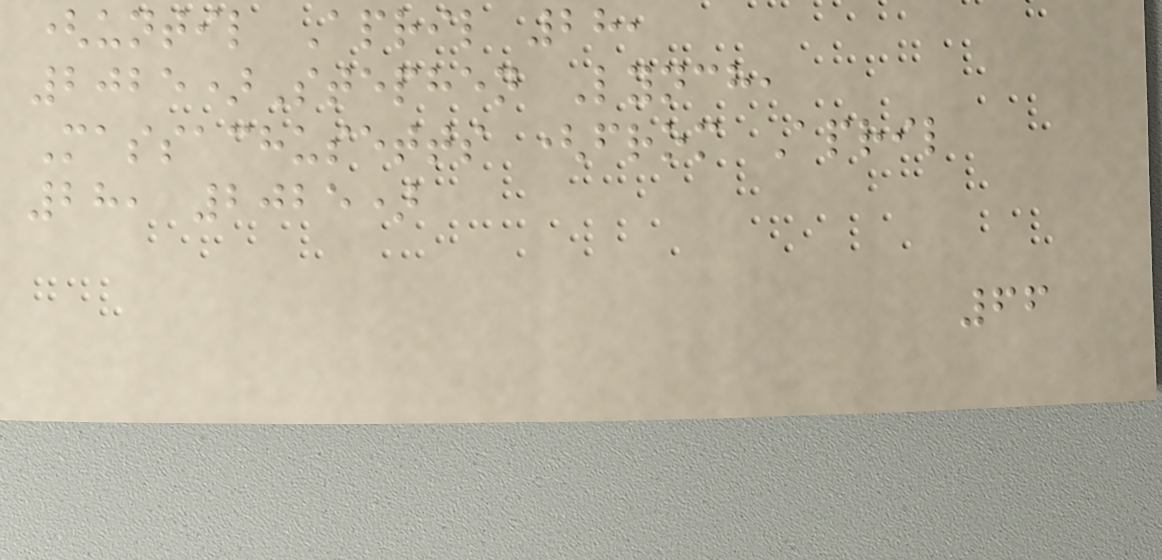(until April 28,
2025)Stephen Lynch,
Massachusetts (from April
28, 2025)
66
